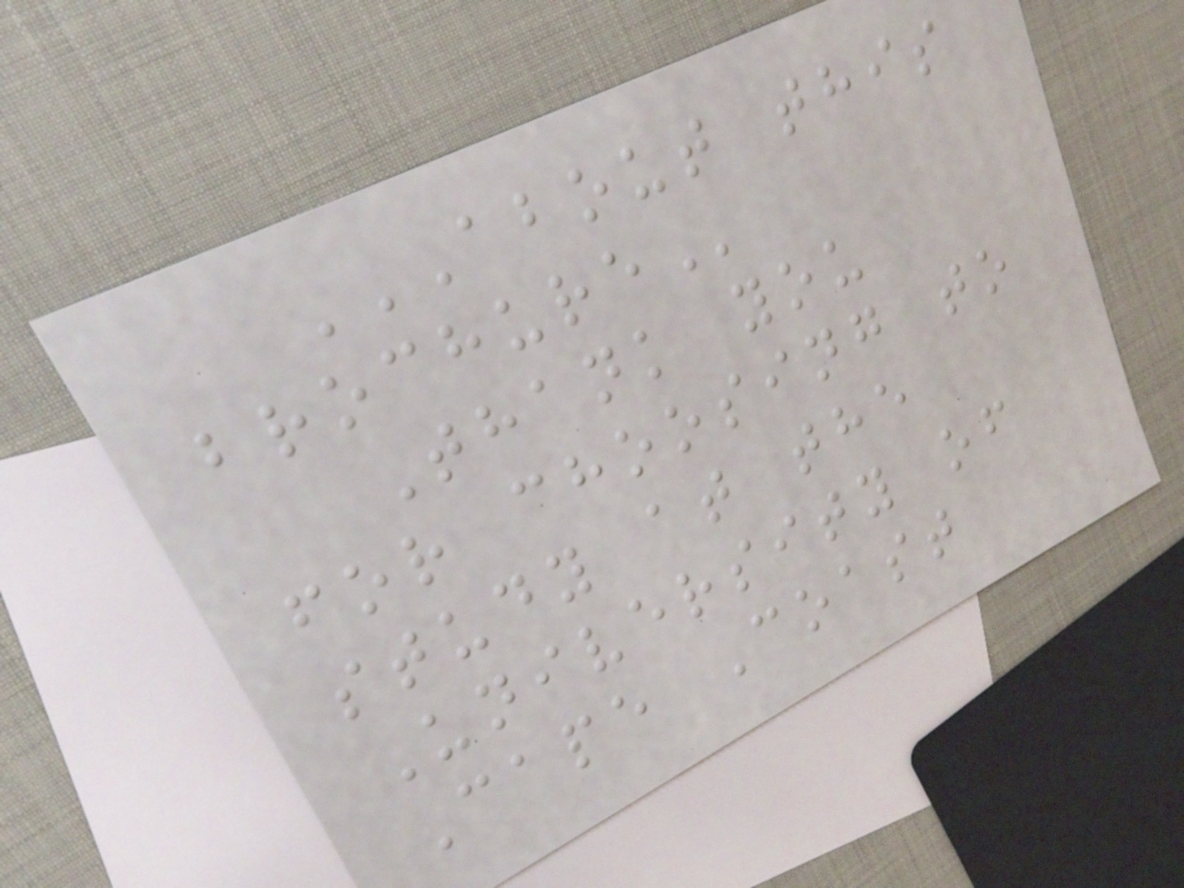ABOUT THIS
BROCHURE
Thank you
for choosing to
study at the
University of
Cape Coast
